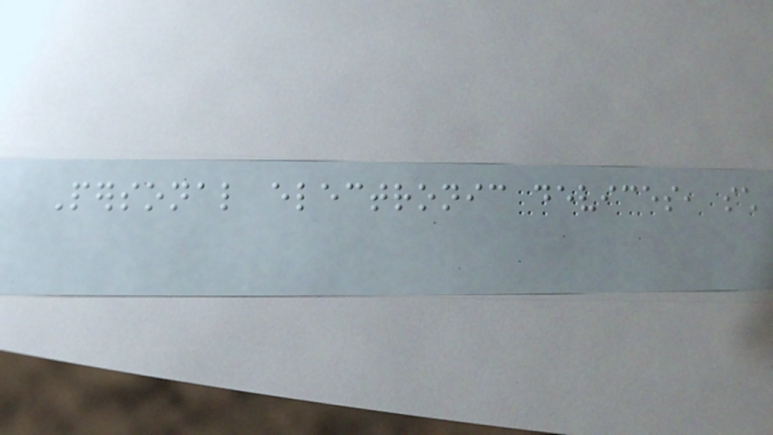Personal electronic devices, such
